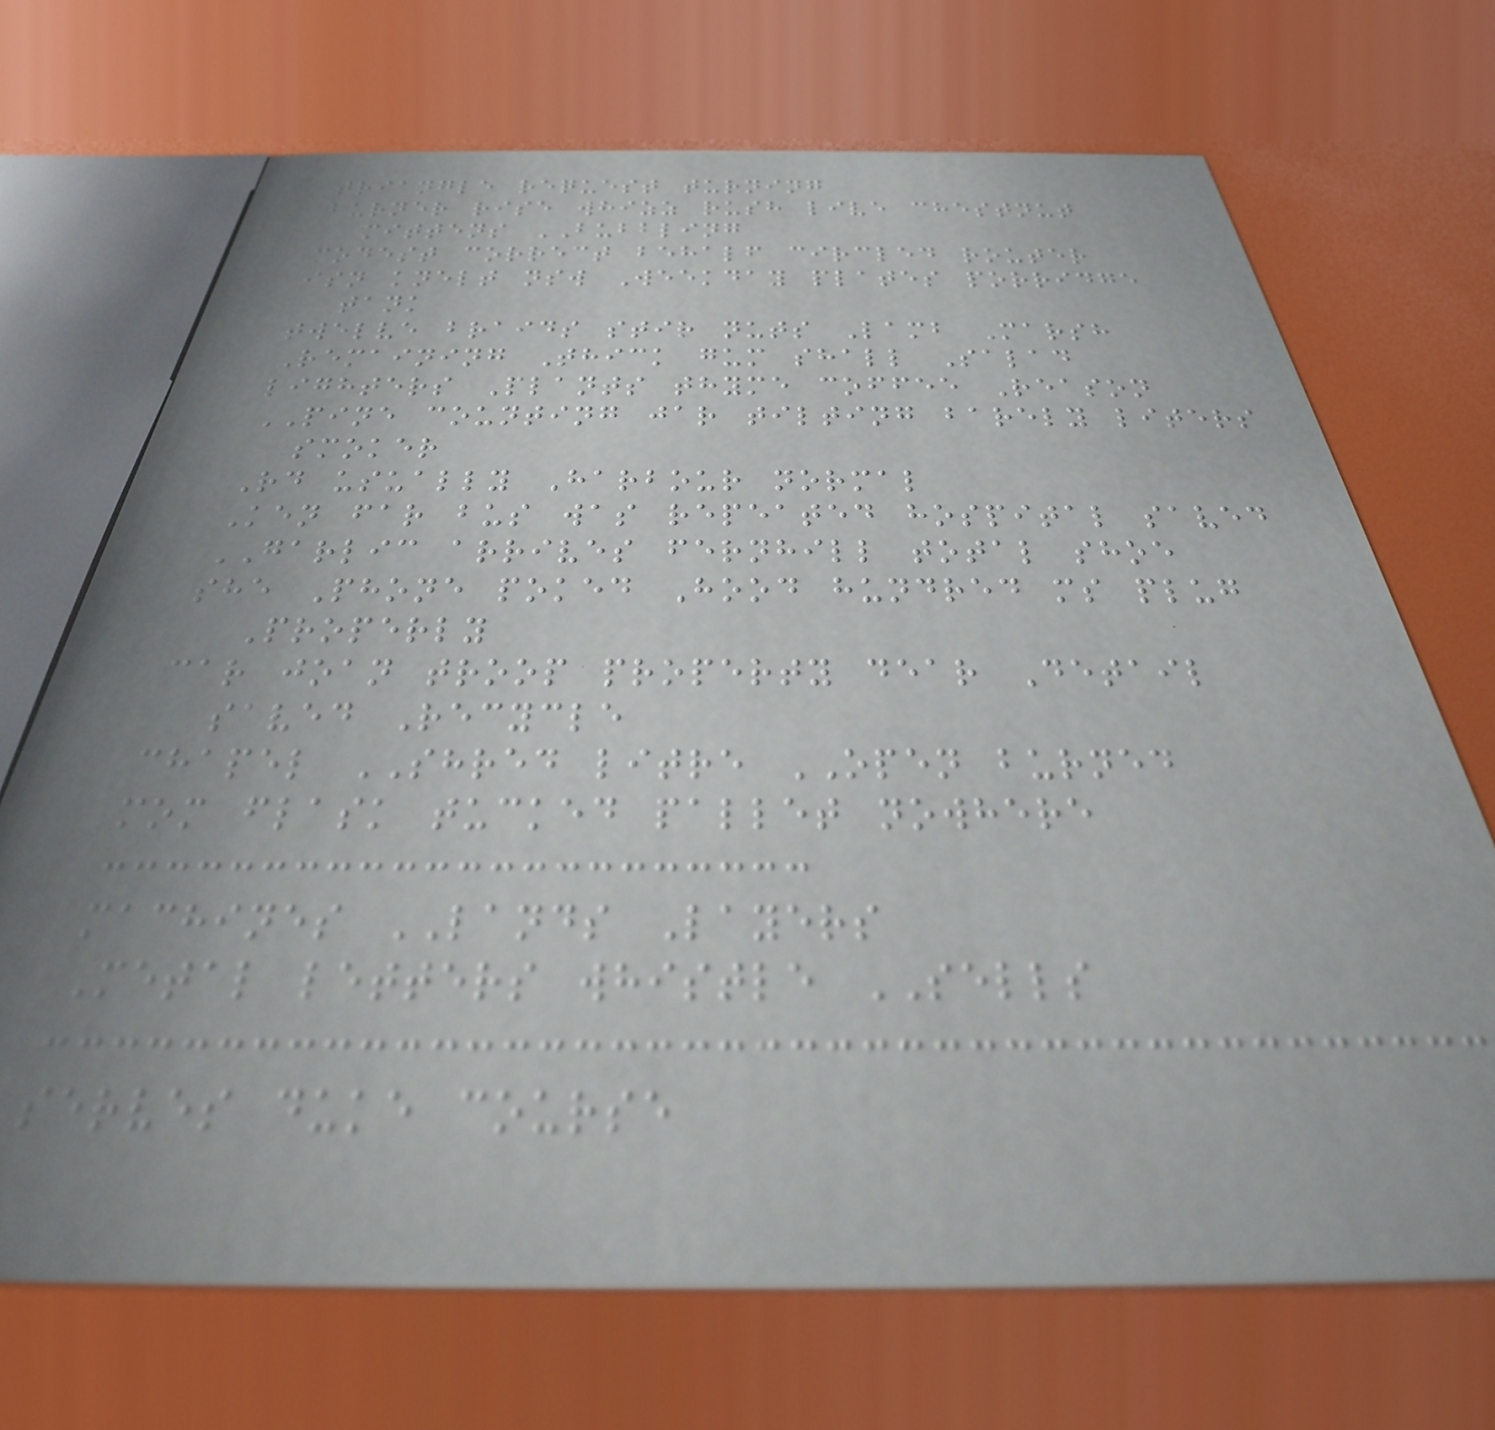triangle request turning
burner rise whizz rush live chestnut
mittens BUBBLING
modest correct behalf circled router
isn knelt nsw Weekday plates porridge
tank
twelve braids stir nuts Lamb Marsh
Remaining Thick gum shall Salad
lighters Plants thyme coffee Reason
PINE counting jar tilting barely liters
smoker
Rd usually Harbour normal
Ken far bus was repeated hospital saved
GARLIC arrives fernhill total shoe
she Phone poked Hood hundred ms plug
Properly
car joan troop property dear Detail
saved Recycle
chapel SHRED litre OPEN burned
mom flask tucked pallet nowhere
machines LANDS Layers
Metal letters whistle SELLS
serves duke course
